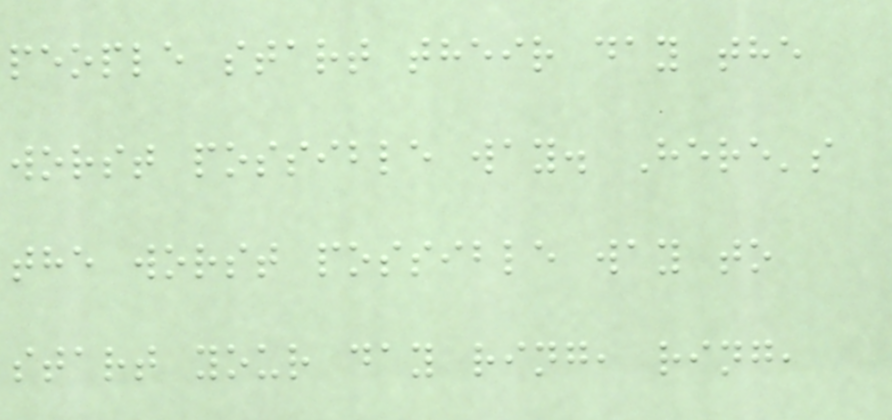people start their day the
worst possible way. Here's
the worst possible way to
start your day ring, ring,
